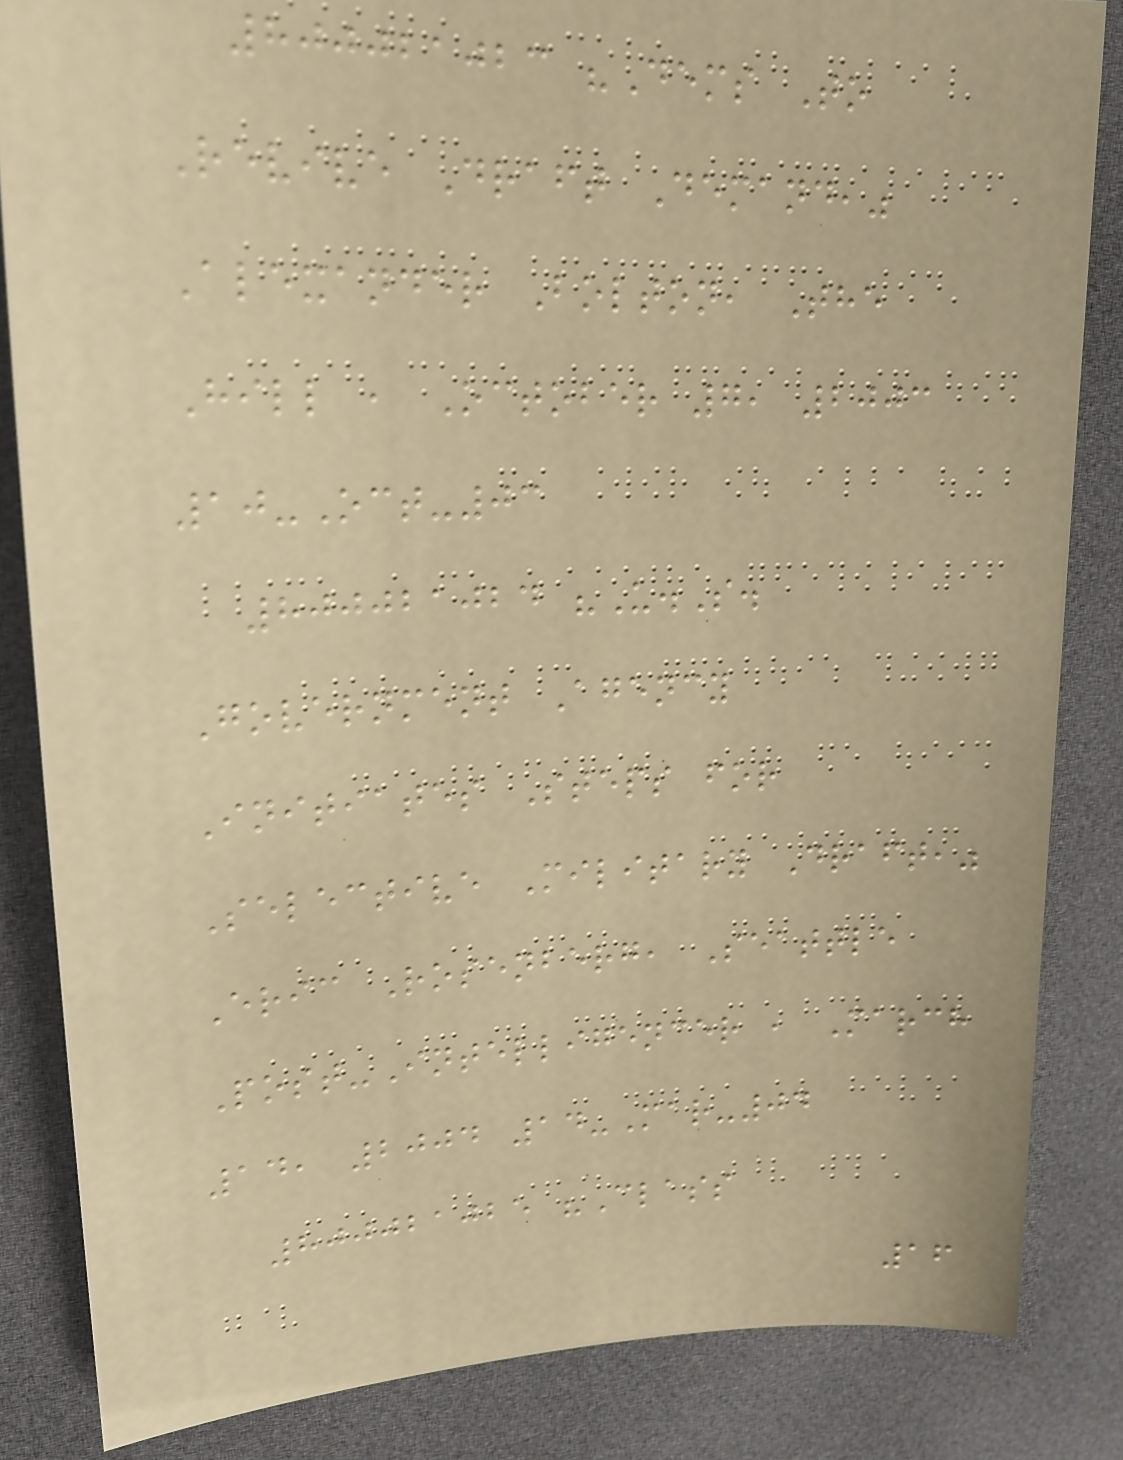800021023 "Dems To
Revive Draft Demand,"
Alexander Bolton, The
Hill , October 7, 2003
10-Oct-03
800021024 "U.S.
Government Agency
Initiates Steps for
Selective Military Draft,"
Eric Rosenberg, Seattle
Post-Intelligencer , March
14, 2004 14-Mar-04
800021025 "Class
16
